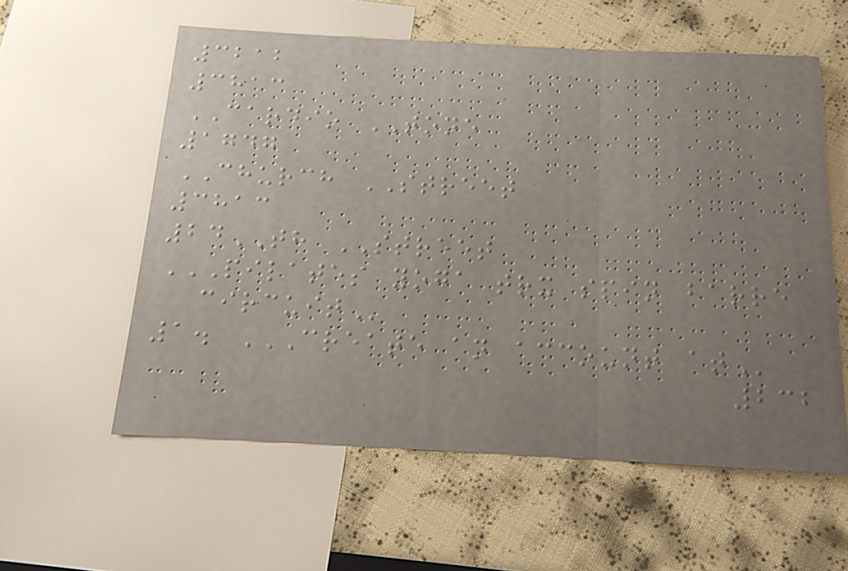3212
3813
CARDIO TONE
1747
CHURCH STREET
3813
24TH STREET
PILATES YOGA TRX SPIN BARRE
CIRCUIT
1. CREATE AN ACCOUNT AT
232
